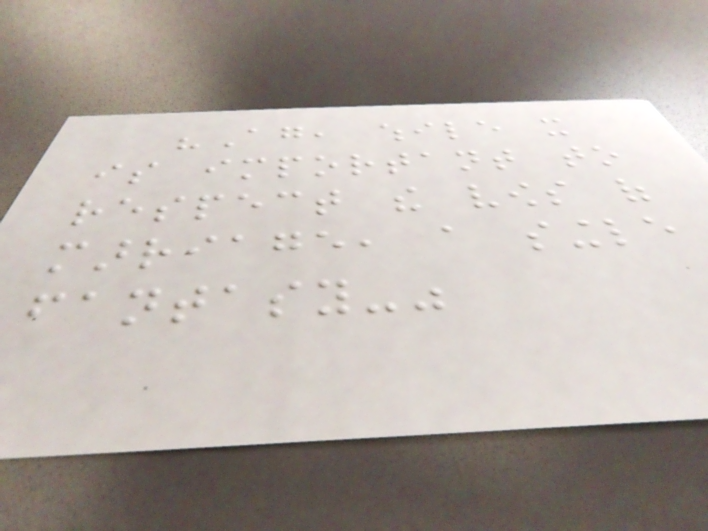"Again, while it
is important to
respect the vows of
marriage, a single
fantasy-"
